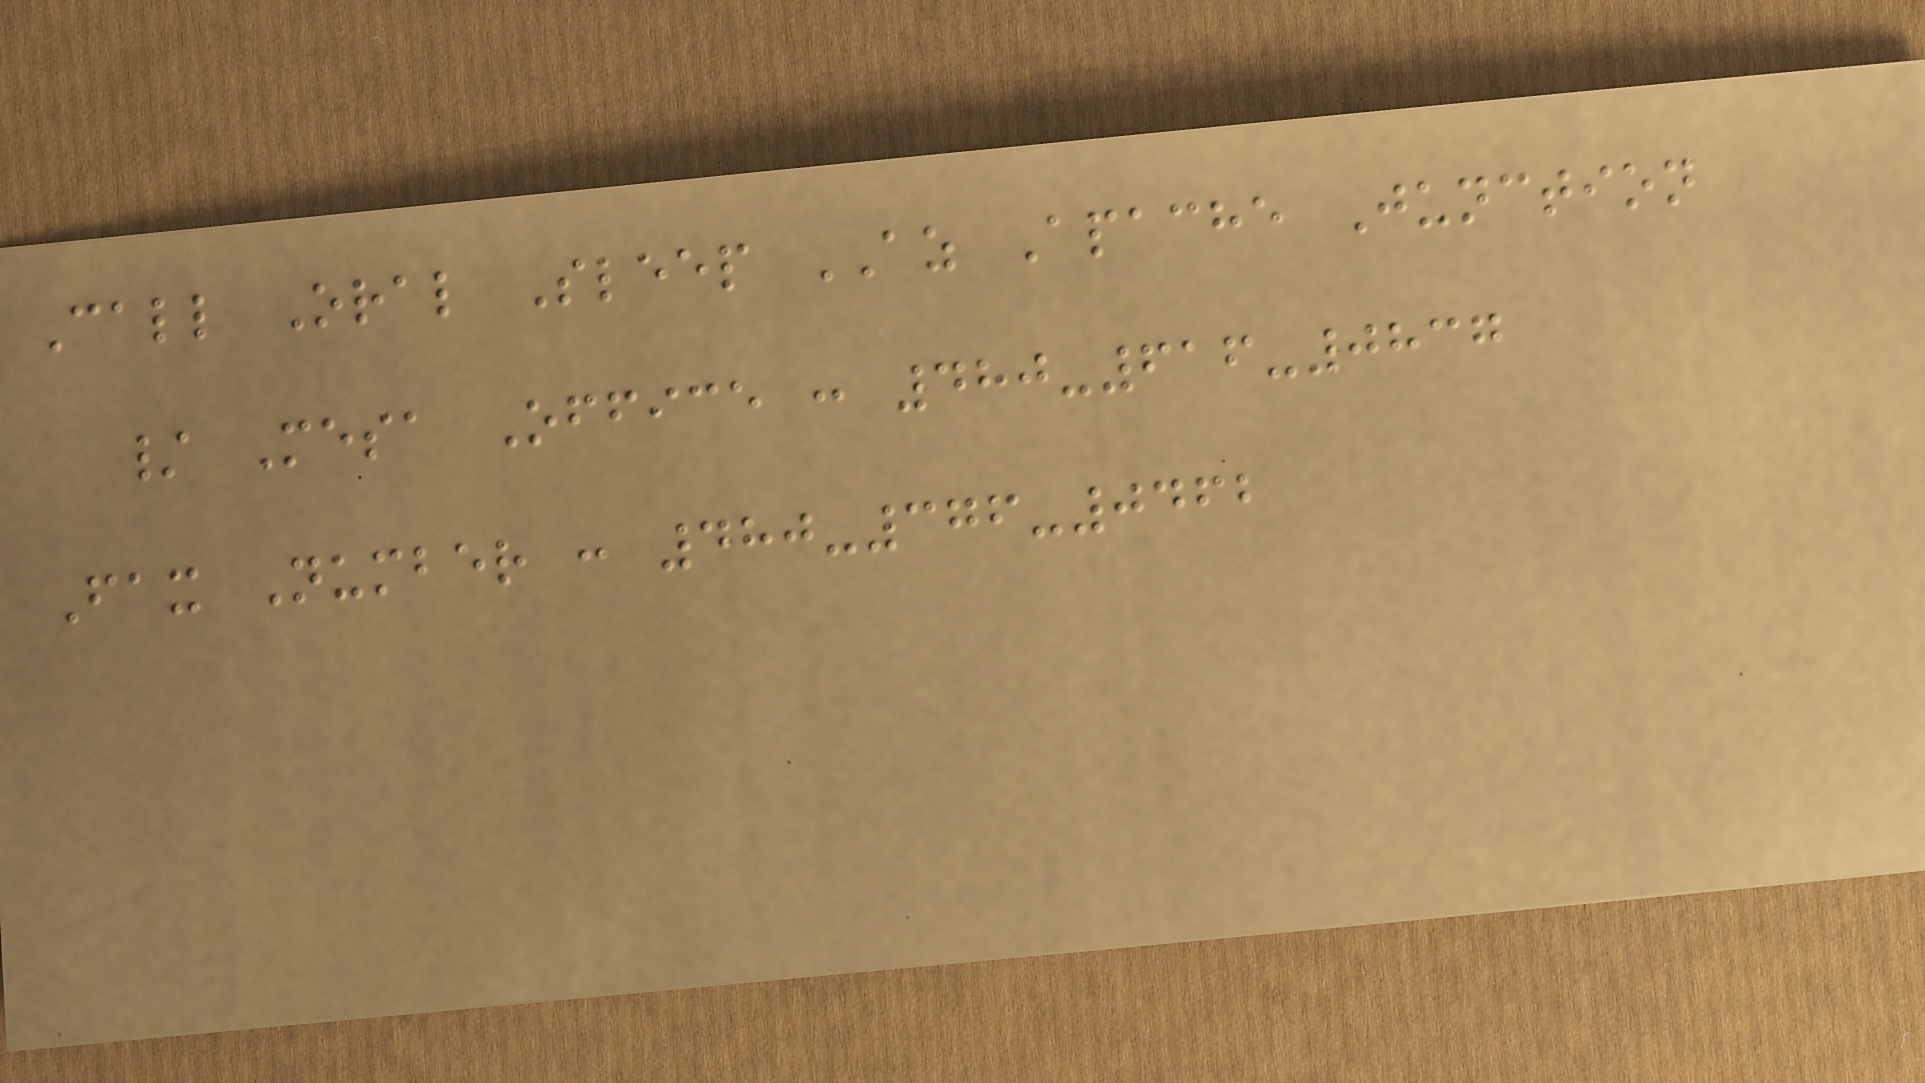Call Oral Sleep AZ Apache Junction
/ Mesa Office : 480-616-0837
Fax Number : 480-376-0462
